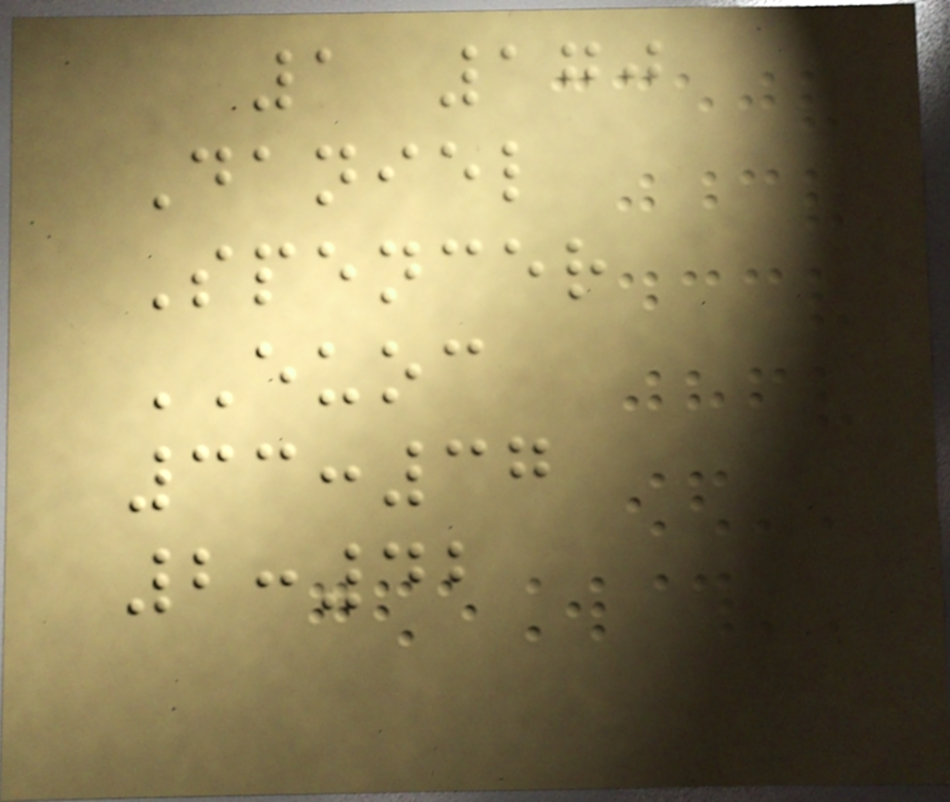1 170
Daniel
Spencer
EUOC
33:37
2:42
